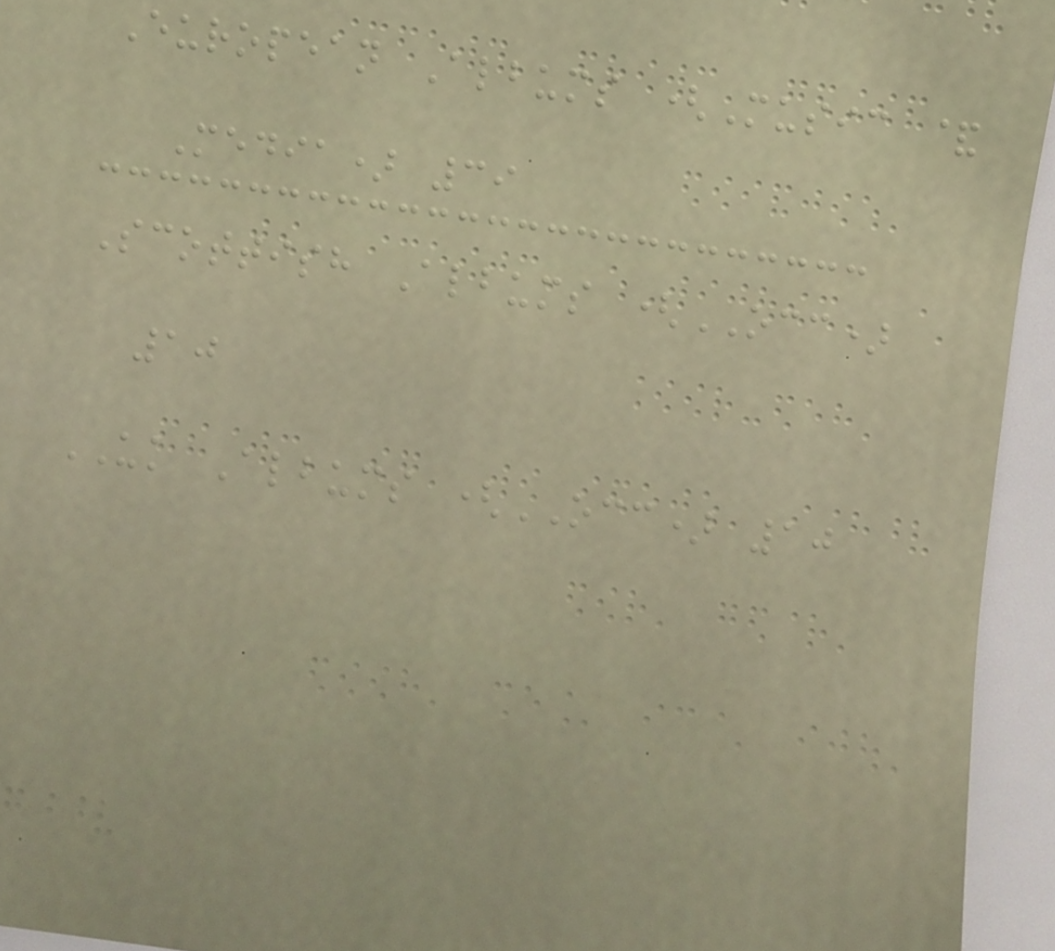European Albums (Music &
Media) 39
Scottish Albums (OCC)
10
UK Albums (OCC) 10
